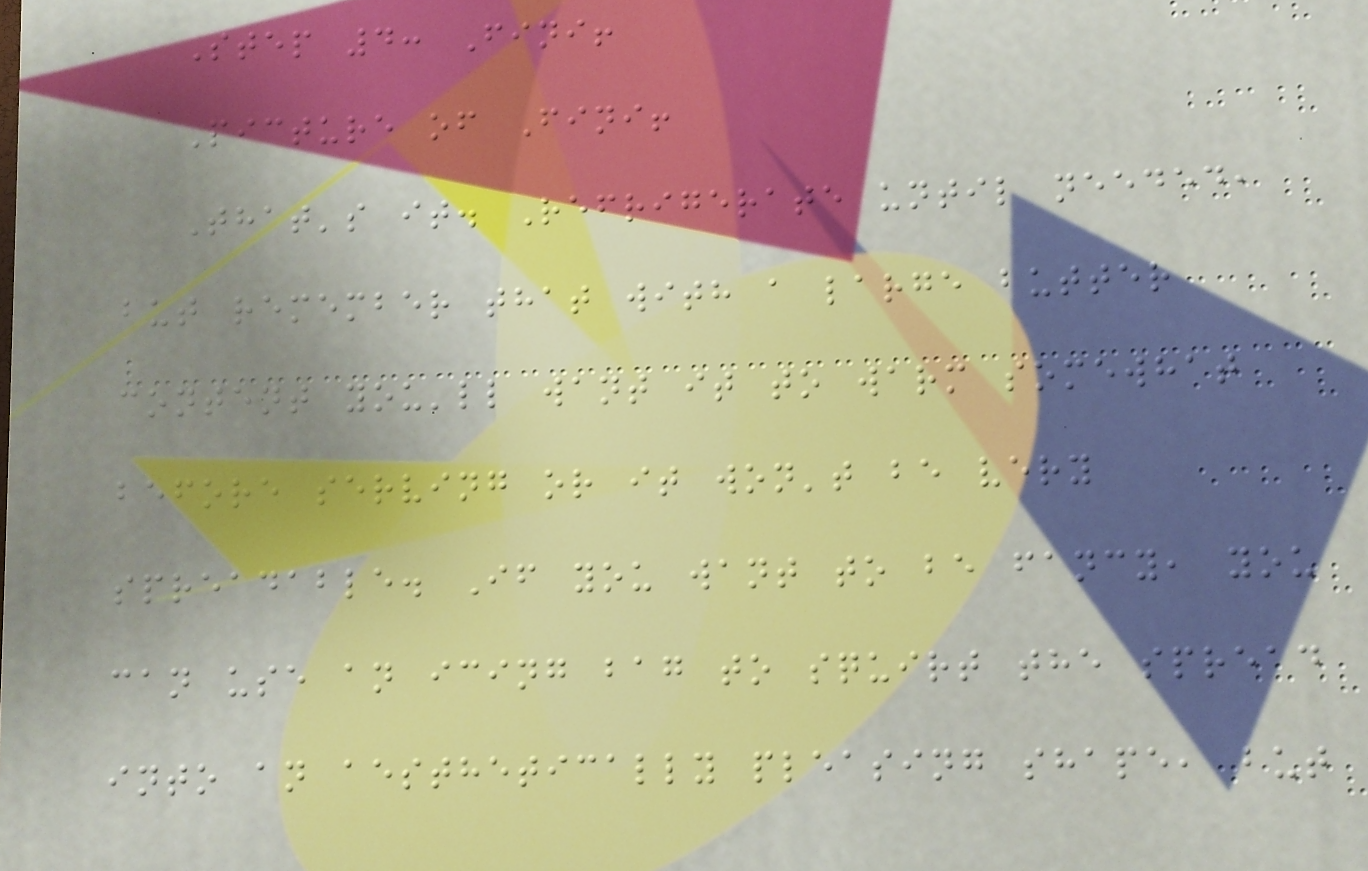Step 4: Fini!
Picture of Fini!
That's it. Refrigerate until needed,
but remember that with a large butter
content you'll want it to warm somewhat
before serving or it won't be very
spreadable. If you want to be fancy, you
can use an icing bag to squirt the spread
into an aesthetically pleasing shape, but
